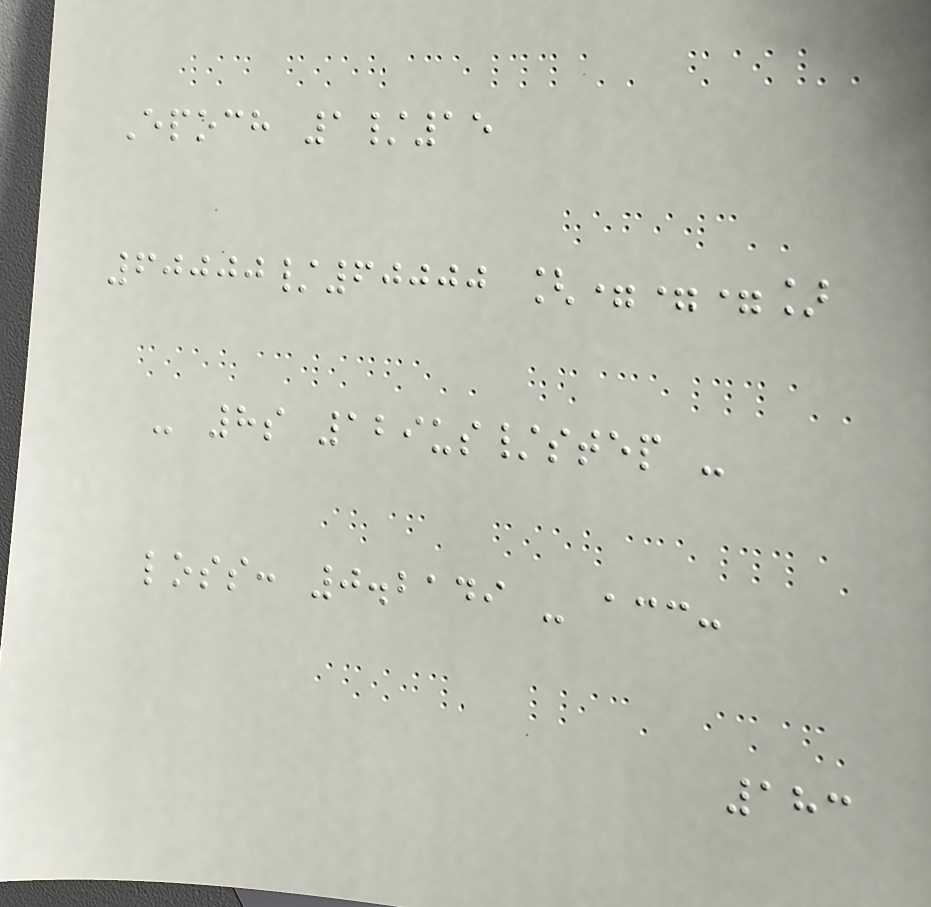Epoch 1/15
60000/60000 [===]
- 8s 129us/step -
loss: 0.2149 - acc:
183
